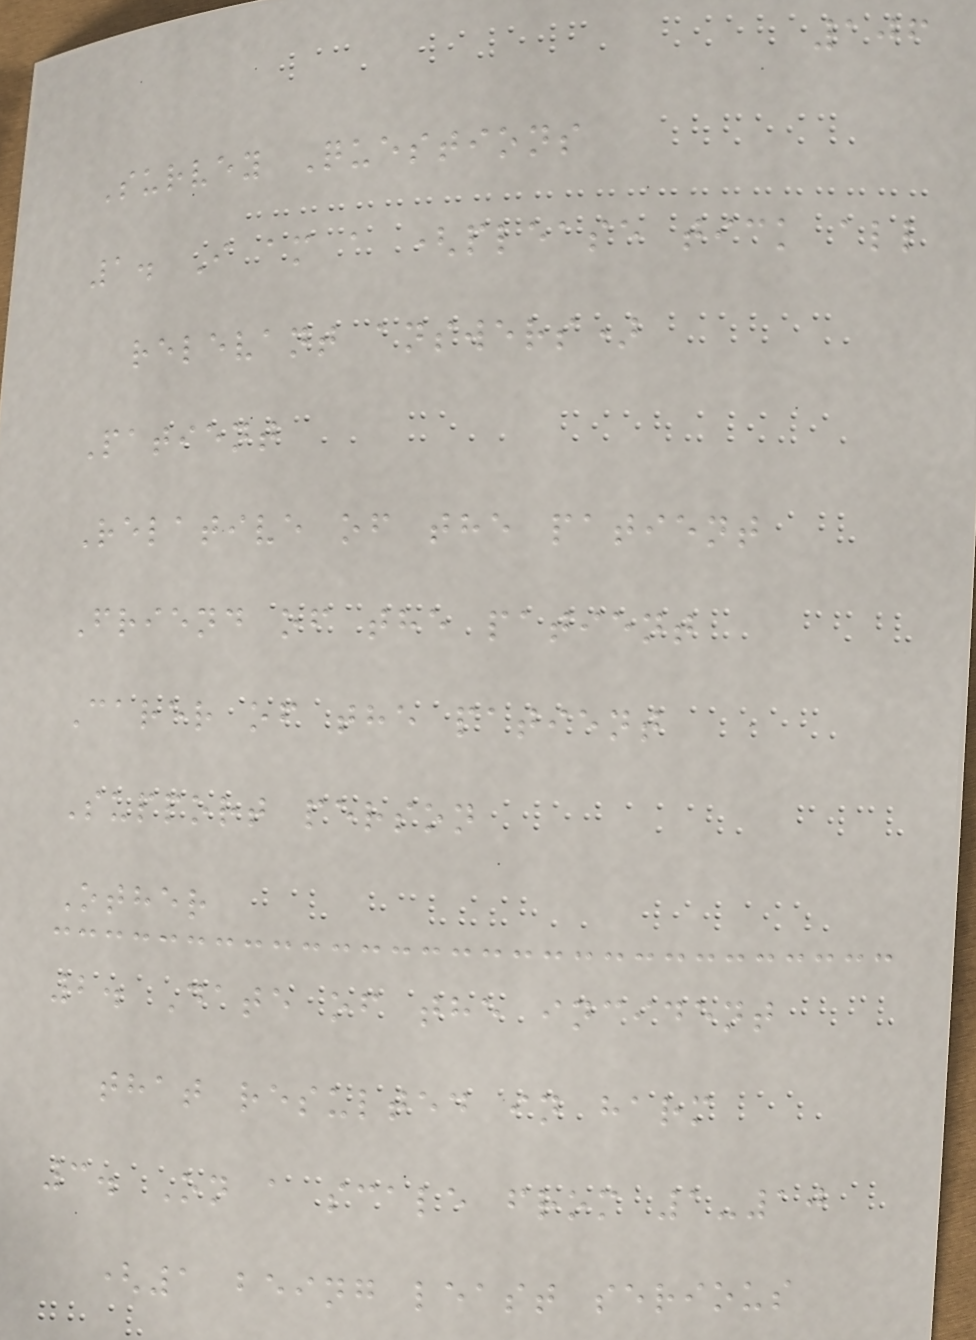106
Survey Questions
1. I am a (please tick all
relevant answers)
Patient
Relative of the patient
Friend of the patient
Carer of the patient
Support person
Other
2. Date of the incident
that resulted in harm
3. On a scale from 1-10
(1 being least serious
